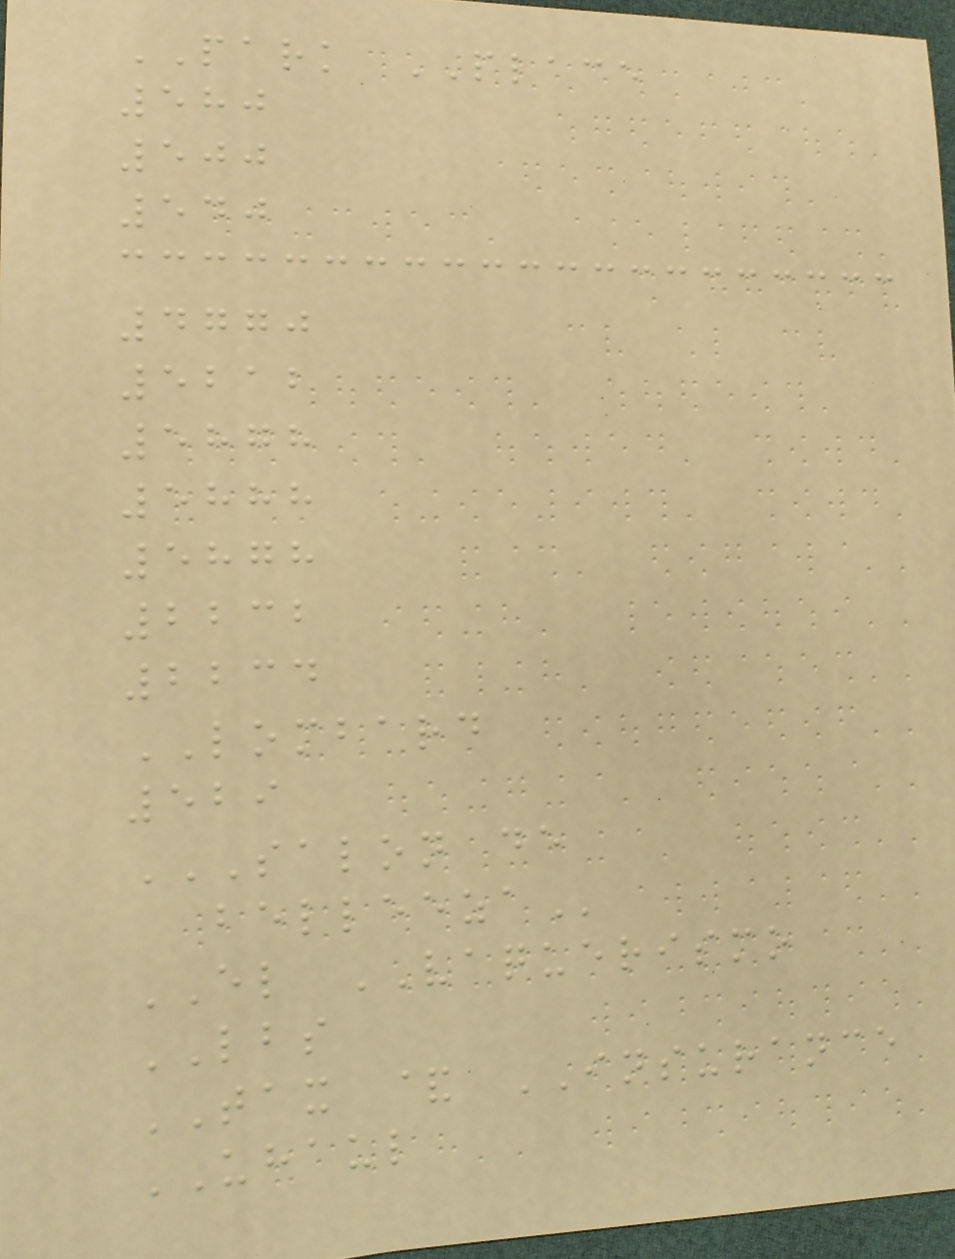PARK PLACE
580
500
540
4770
5212
5878
5888
5878
2232
2234
LOMBARD
529
SALON DE
BELLEEZA
EL VAQUERISMO
LBS
TAX & INSURANCE
UHAUL
